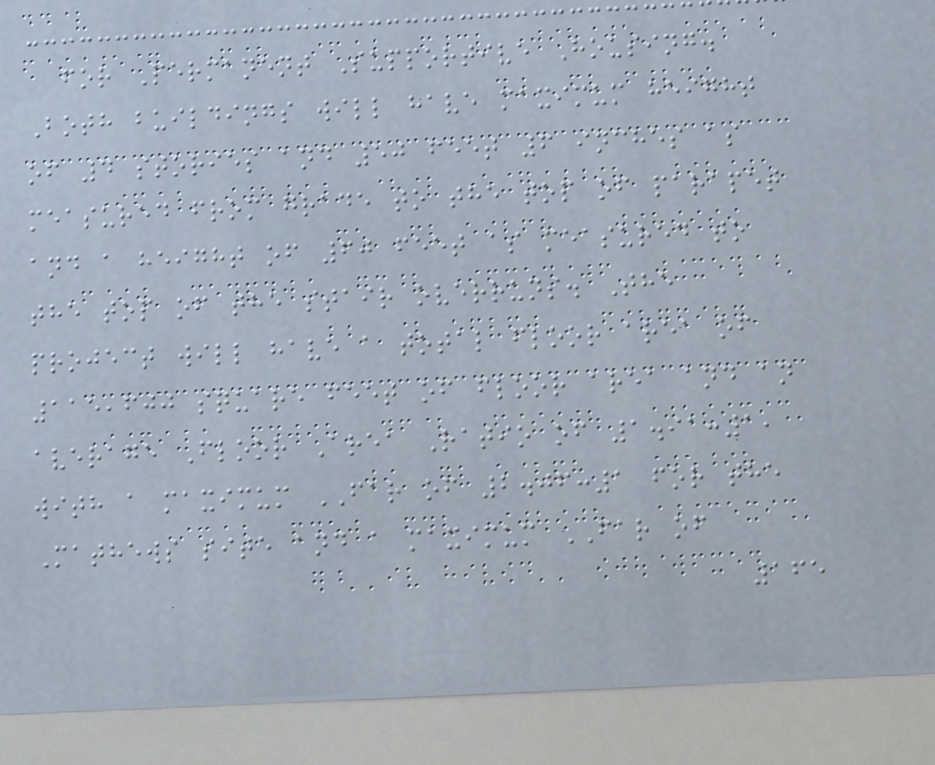for Permanent Supportive Housing.
Both buildings will have maximum height
of 4 stories and 50 feet 6 inches as
measured from grade to the top of parapet
and a height of 60 feet as measured to
the top of the stair overruns. The
project will have a total floor area of
115,600 square feet of floor area and an
average Floor Area Ratio of 1.91:1,
with a maximum FAR of 2.06:1 for the
Mathews site and a maximum FAR of
165
